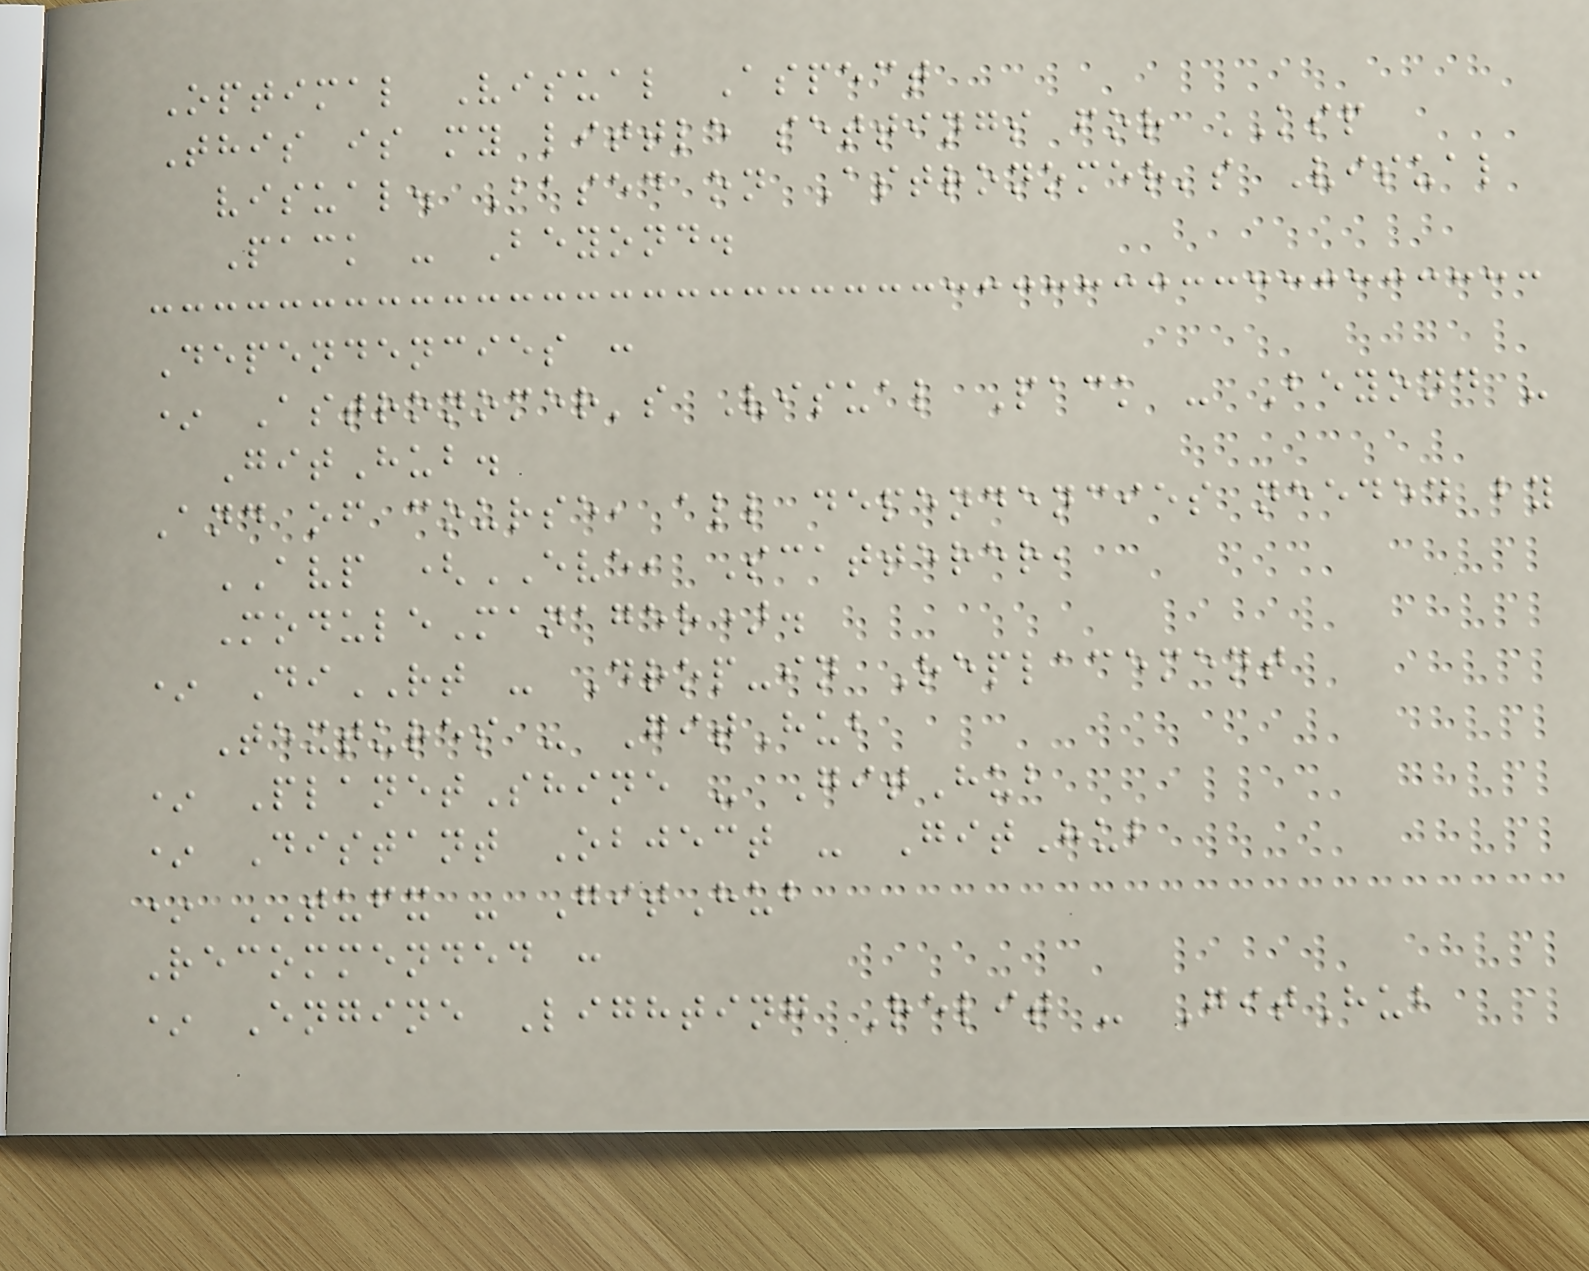Optimal Visual Aspect
This is my little settings for KSP
visual. Based on Astronomer's Visual
Pack - Beyond.
Dependencies :
* Astronomer's Visual Pack - Beyond -
GitHub.
And of course, all dependencies needed by
AVP (EVE, Scatterer,
ModuleManager).
* DiRT - Drop-in Replacement
Textures - GitHub
* PlanetShine - GitHub
* Distant Object - GitHub
* TUFX - GitHub
Recommended :
* Engine Lighting Relit - GitHub
